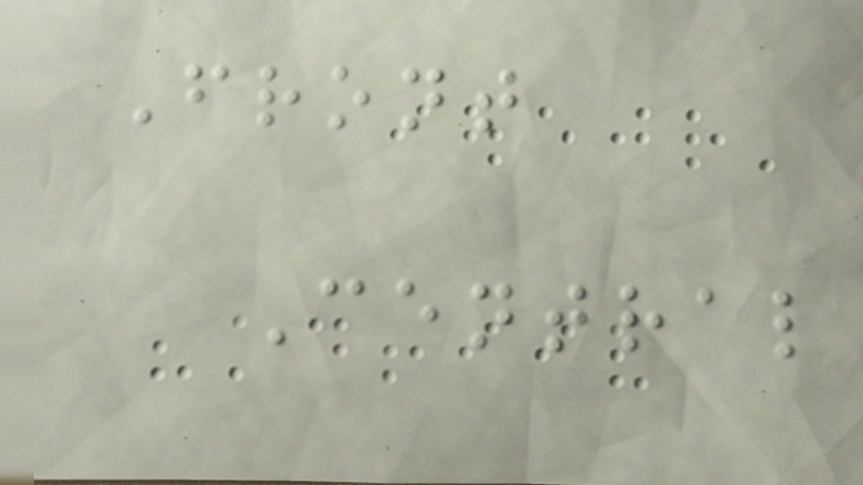Front
Central
